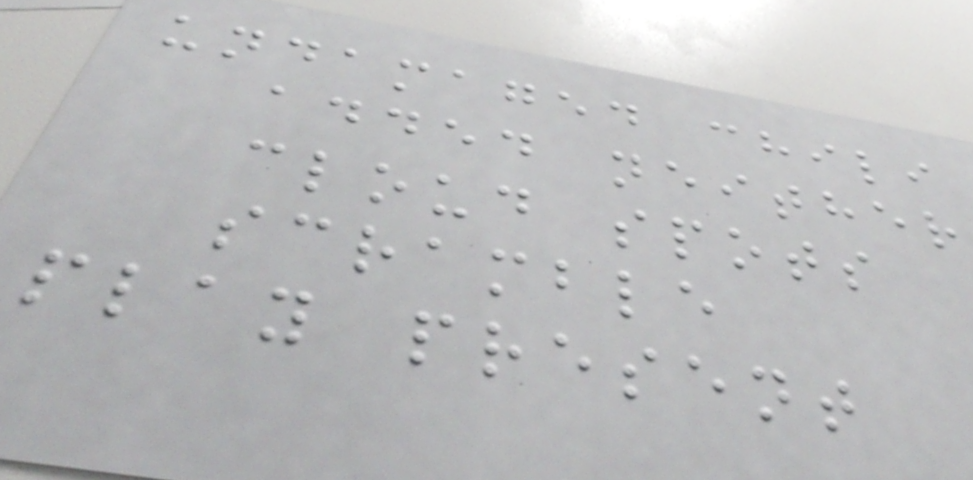undamaged chili
added neither
cloud spots
scramble
play present
